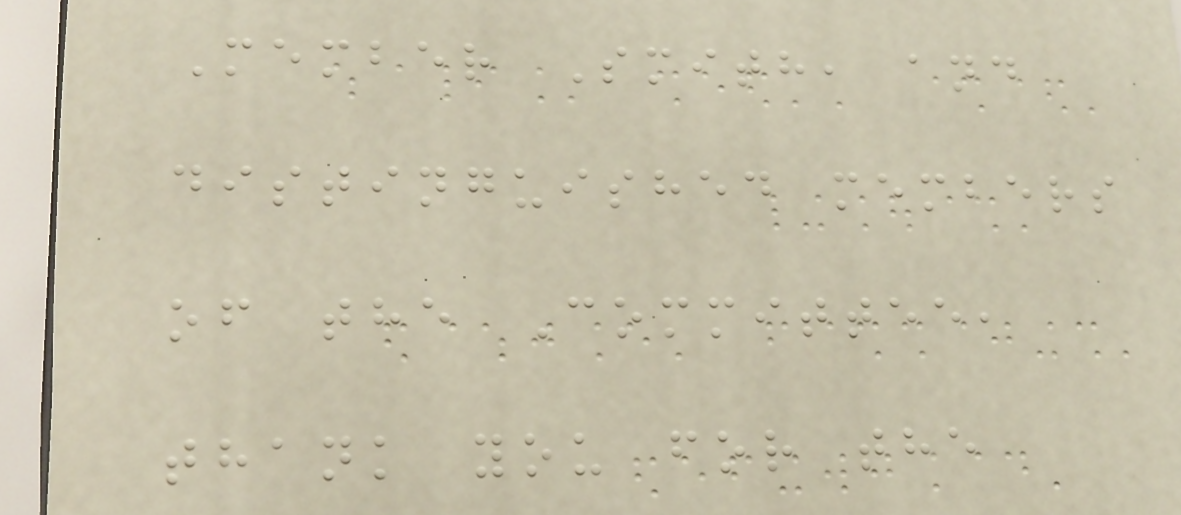Member Smith, and
distinguished members
of the Committee,
thank you for the
